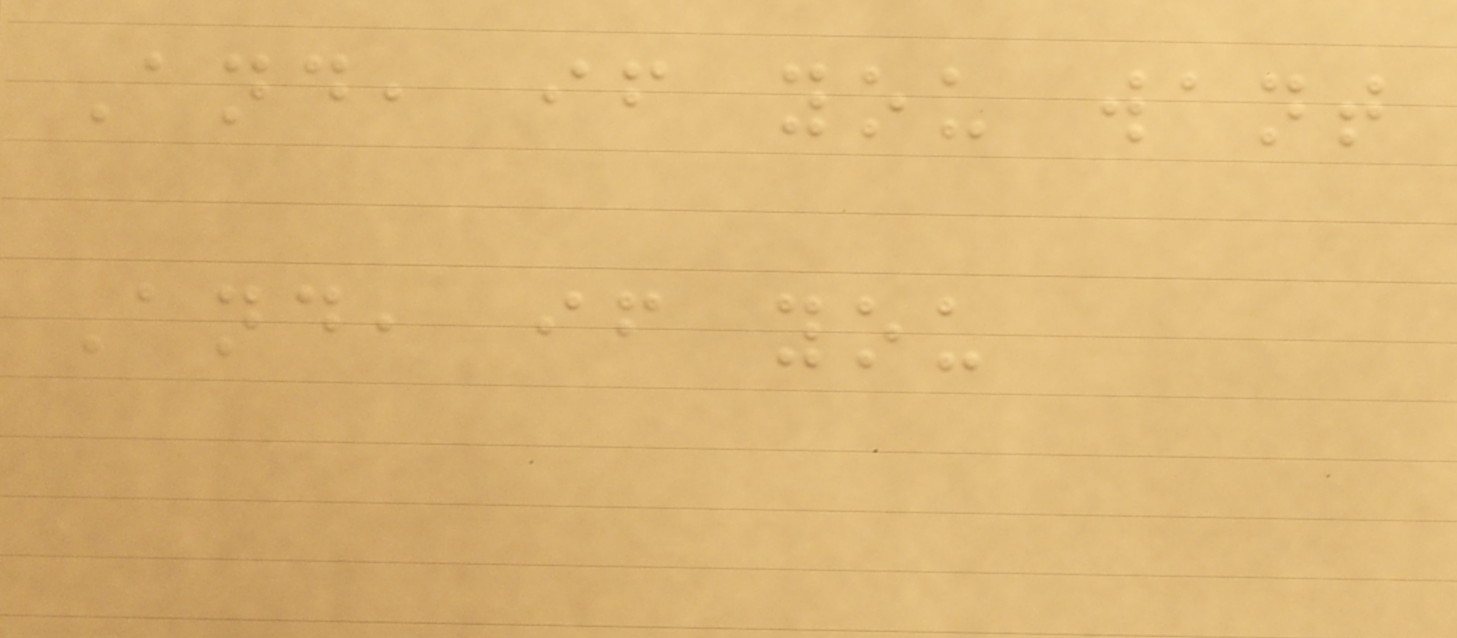And, if you want
And, if you
